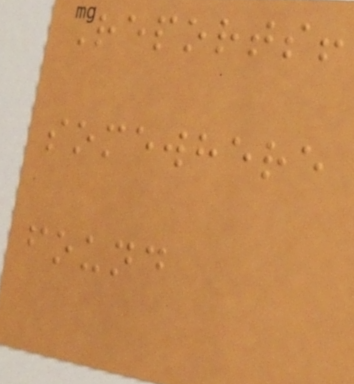Reports!
somewhere
found
